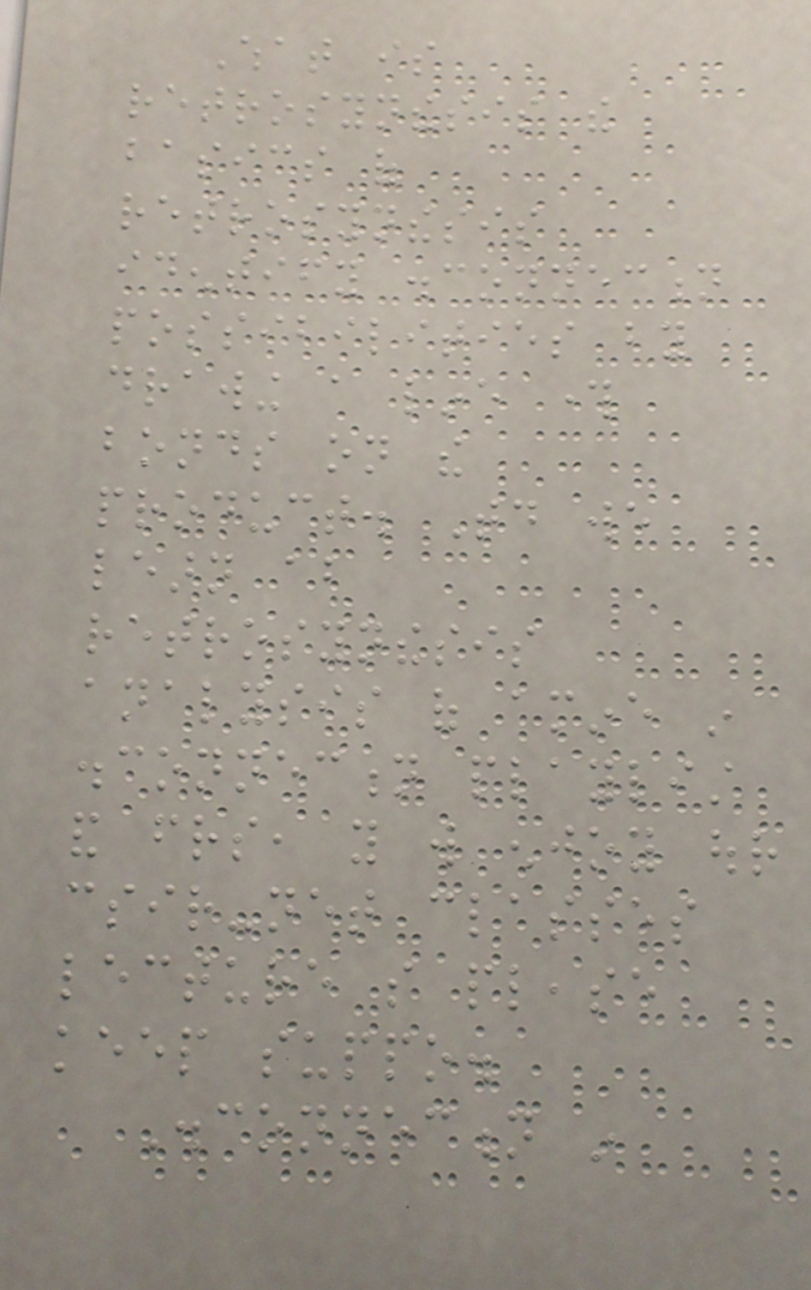What is
retrosynthesis the
basics of
retrosynthesis
identify disconnection
possibilities by
drawing a line through
bonds on the
product. Today we
learn about
retrosynthesis
analysis of amine in
disconnection playlist
and friends, you will enjoy our
csir-net classes
lecture so please
keep suppo.
Disconnection in
